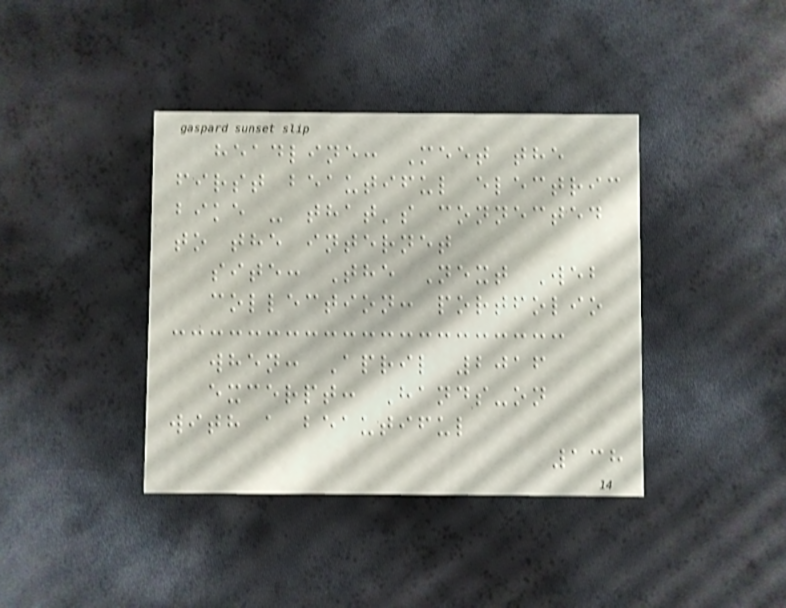headline: Meet the
first beautiful electric
bike - that's connected
to the internet
site: The Next Web
collection: portfolio
when: April 2016
excerpt: Hands-on
with a beautiful
138
